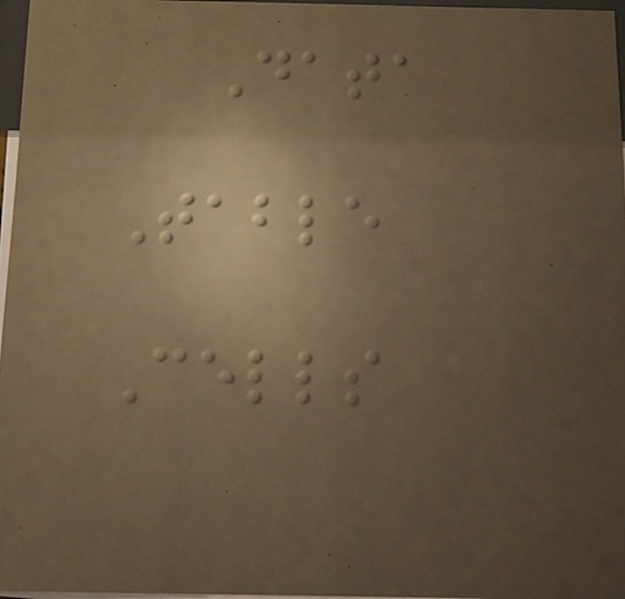Data
Table
Cells
